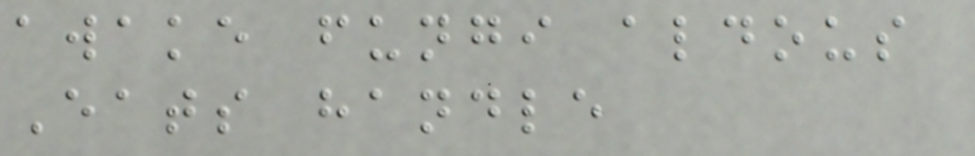awake fungi aldous
Eats handle
